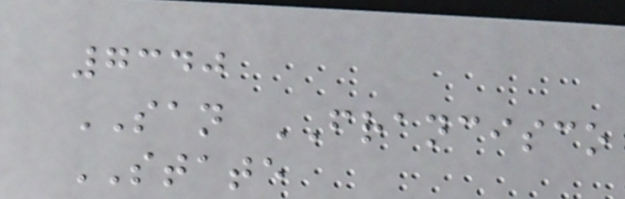7340
SAN FRANCISCO
STATE
